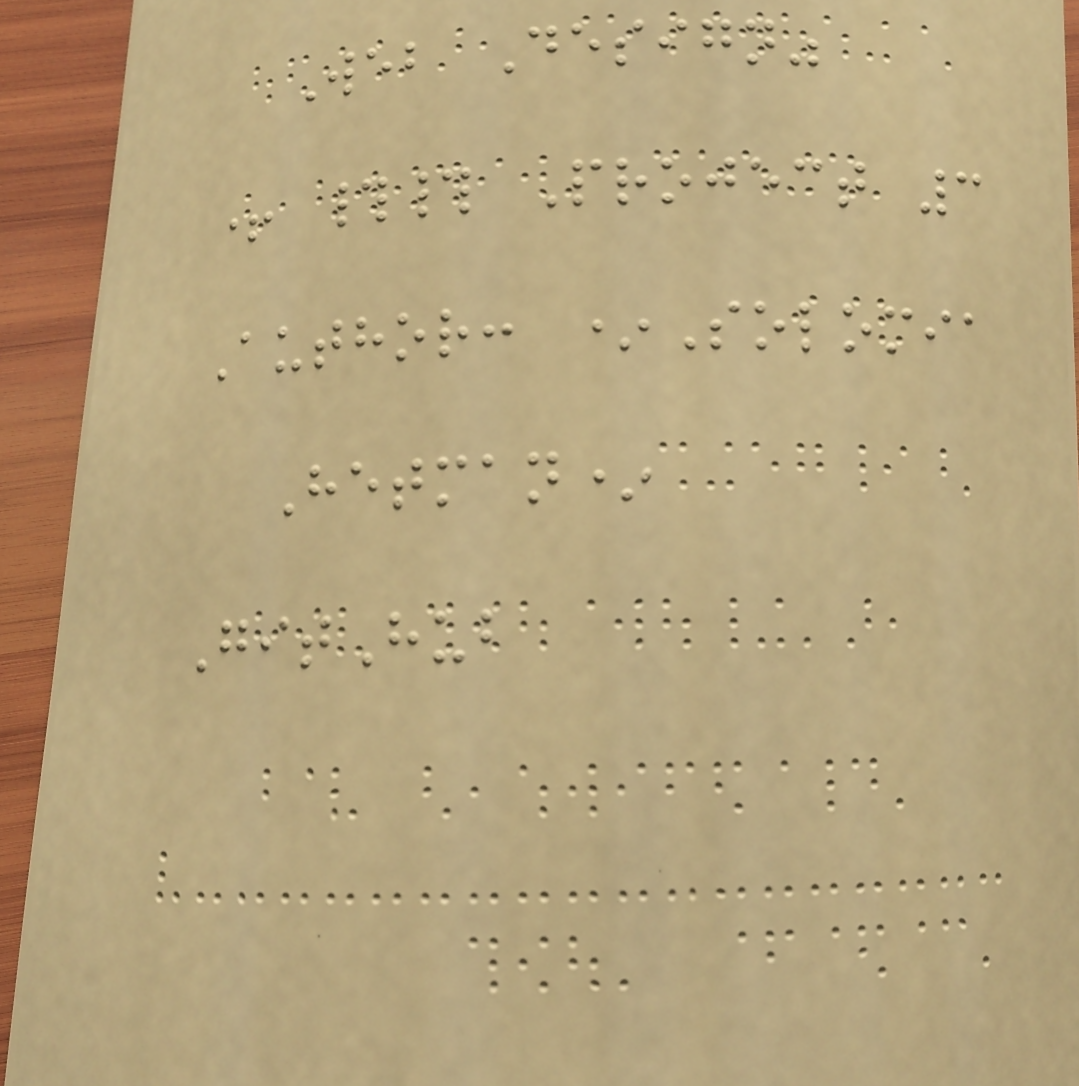Web Design"
+ ## Project 3
Author: *Solomia
Hetman*
GitHub
